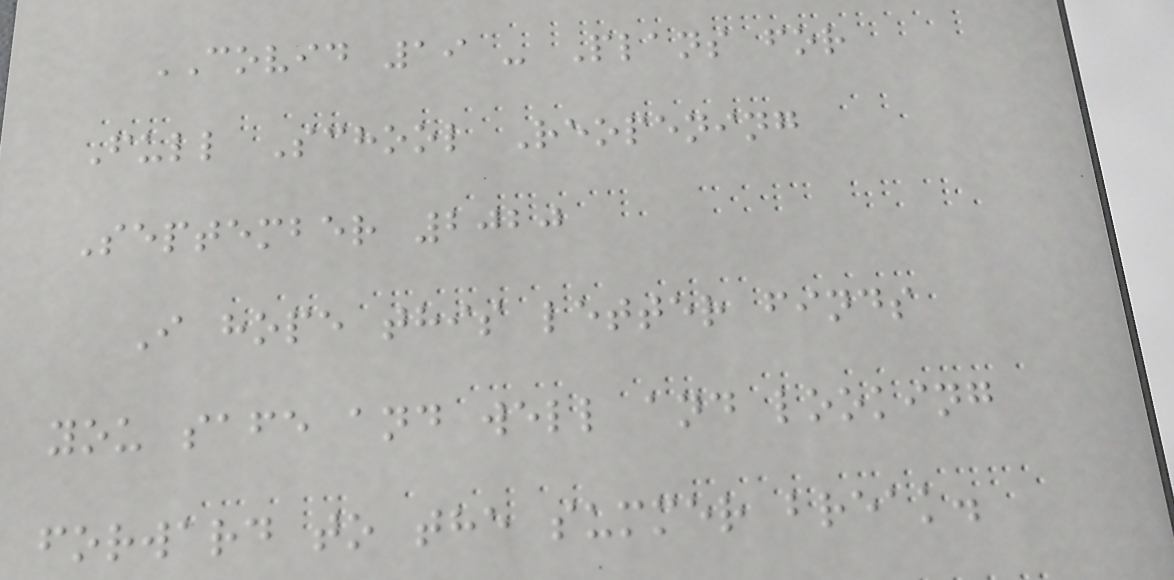COVID 19 - Plans for
Full School Reopening
September 2020
I hope this letter finds
you safe and well and looking
forward to the summer break.
